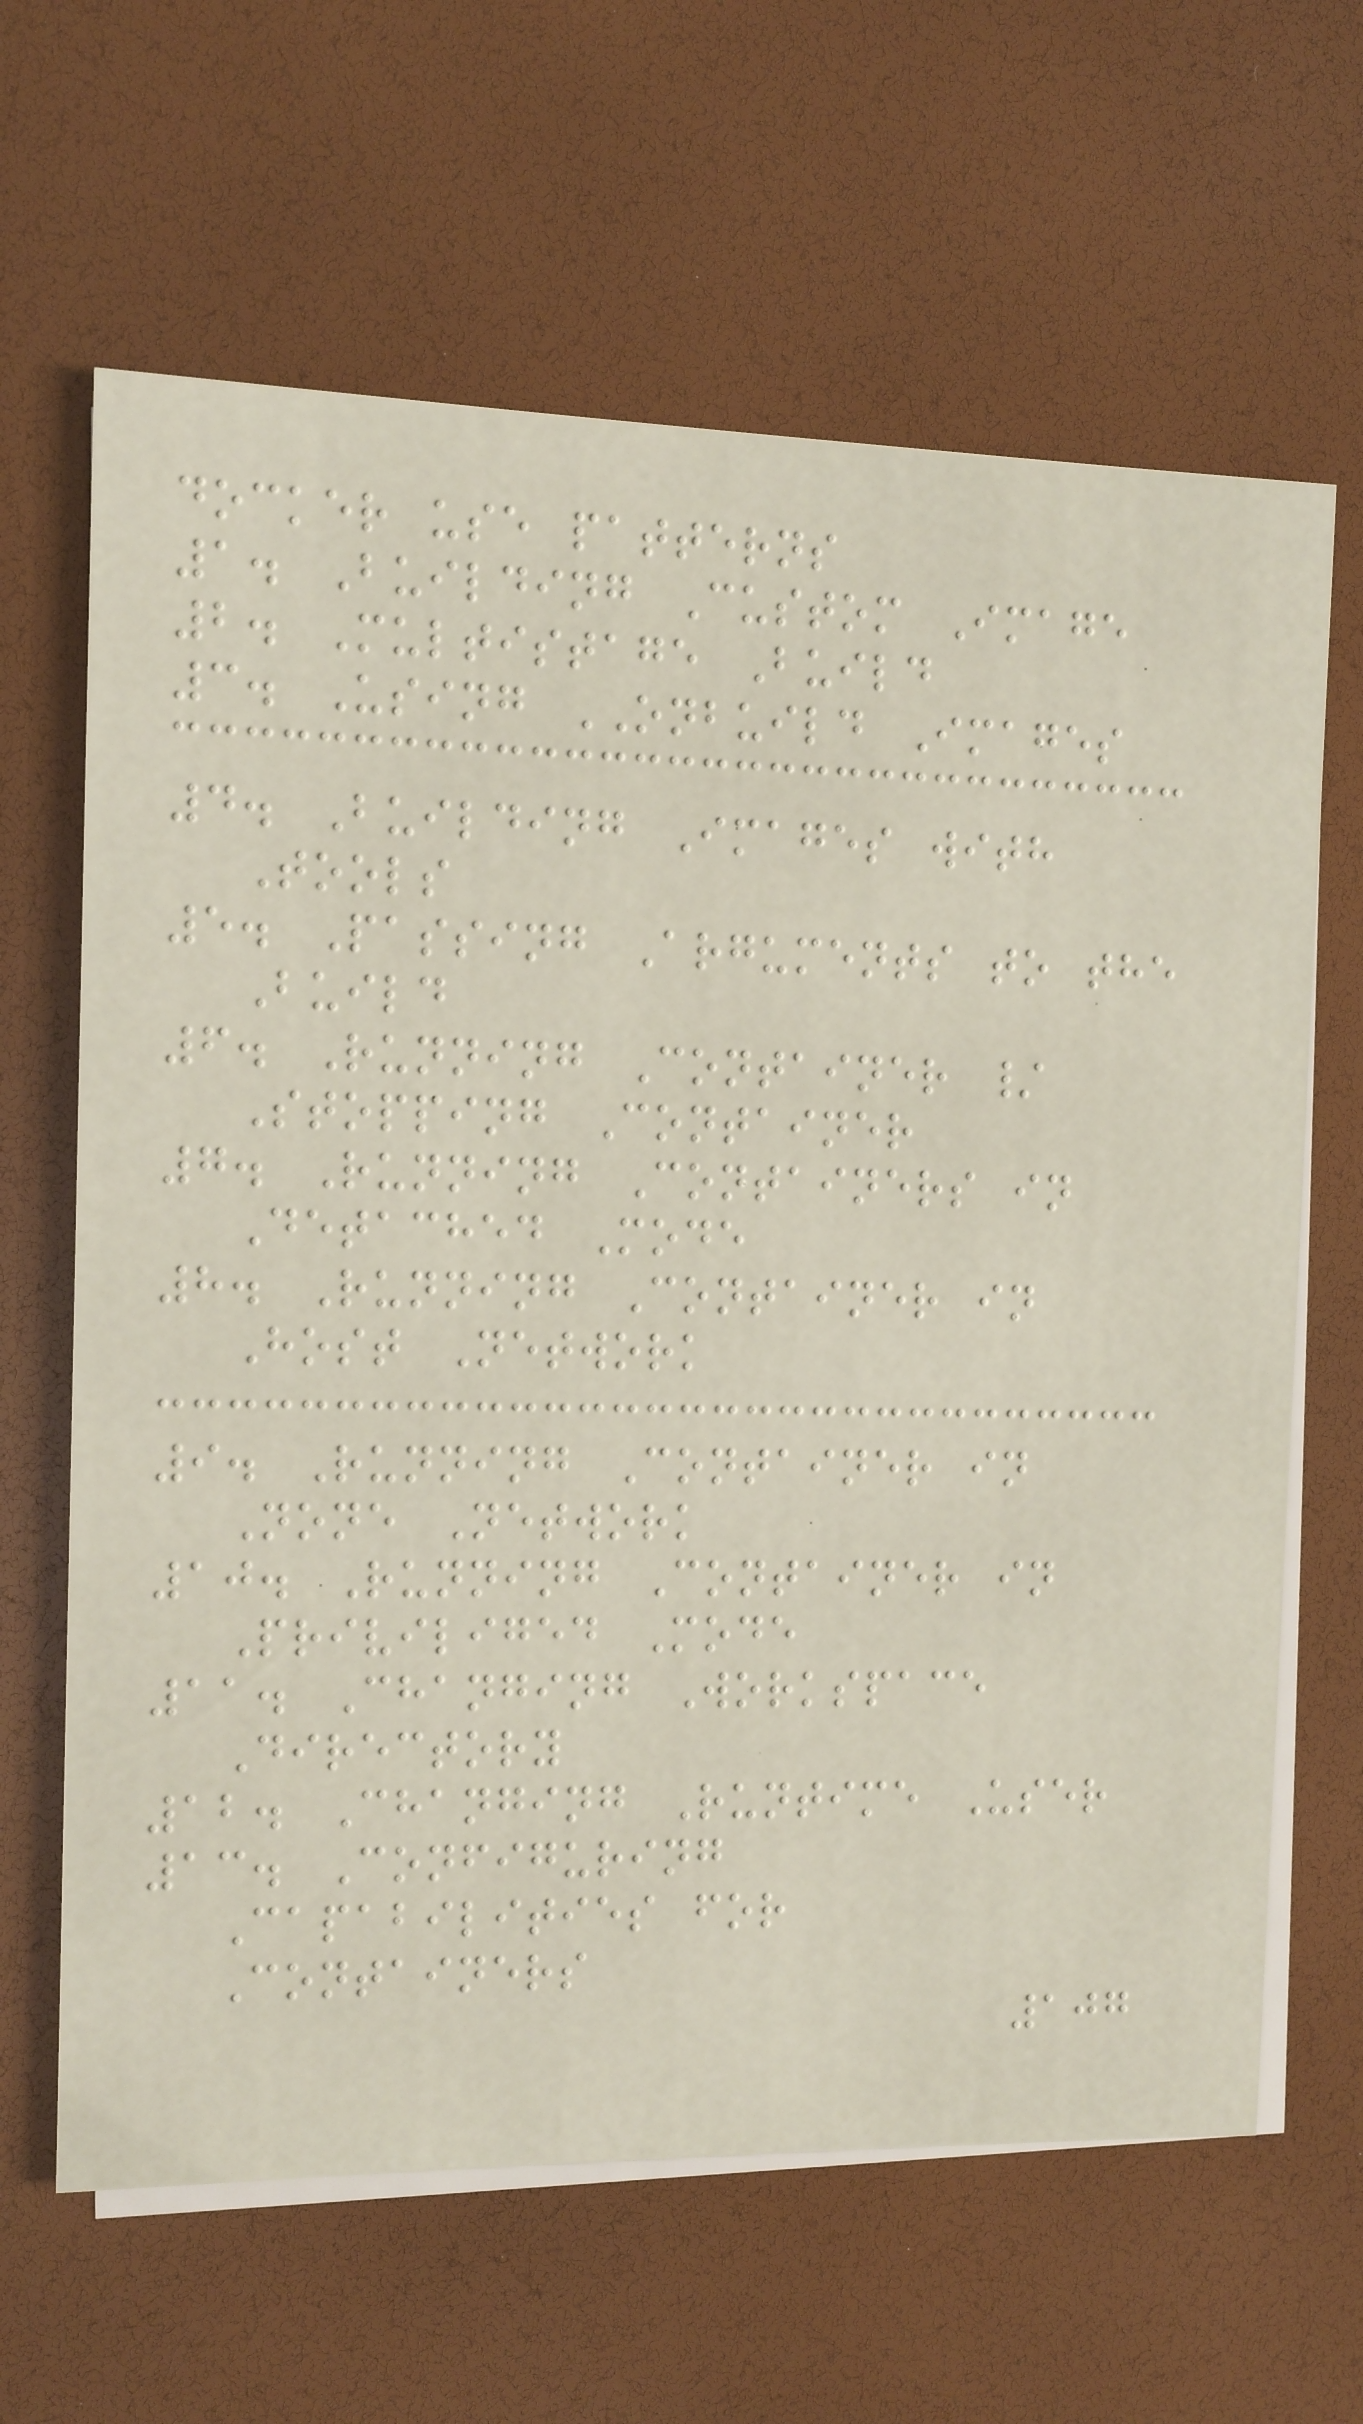docker use patterns
1. Building Custom Image
2. Multistage Build
3. Using ONBUILD Images
4. Building Images with
Tools
5. Passing Arguments to the
Build
6. Running Container /
Stopping Container
7. Running Containers in
Detached Mode
8. Running Container in
Host Network
9. Running Container in
None Network
10. Running Container in
Priviliged Mode
11. Changing Workspace
Directory
12. Changing Runtime User
13. Configuring
Capabilities for
Containers
107
